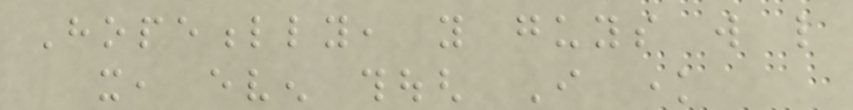Hopefully, you guys will like
it, even though I know
